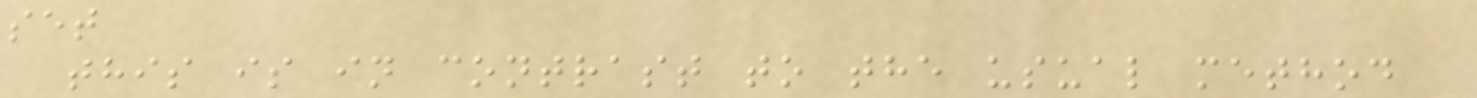set
this is in contrast to the usual method
